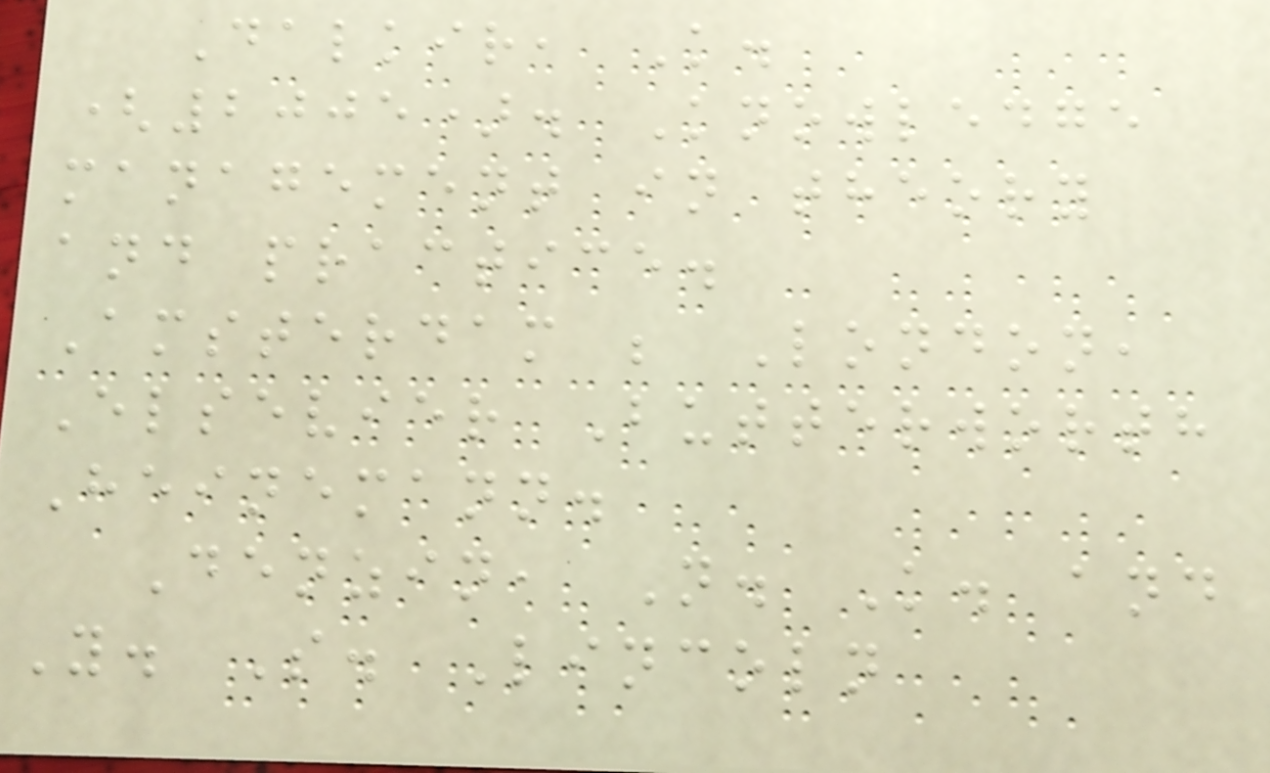Dalkir, K.
(2005). Knowledge
management in theory
and practice.
Amsterdam ; London,
Elsevier Butterworth
Heinemann.
Denzin, N. K. and
Y. S. Lincoln
